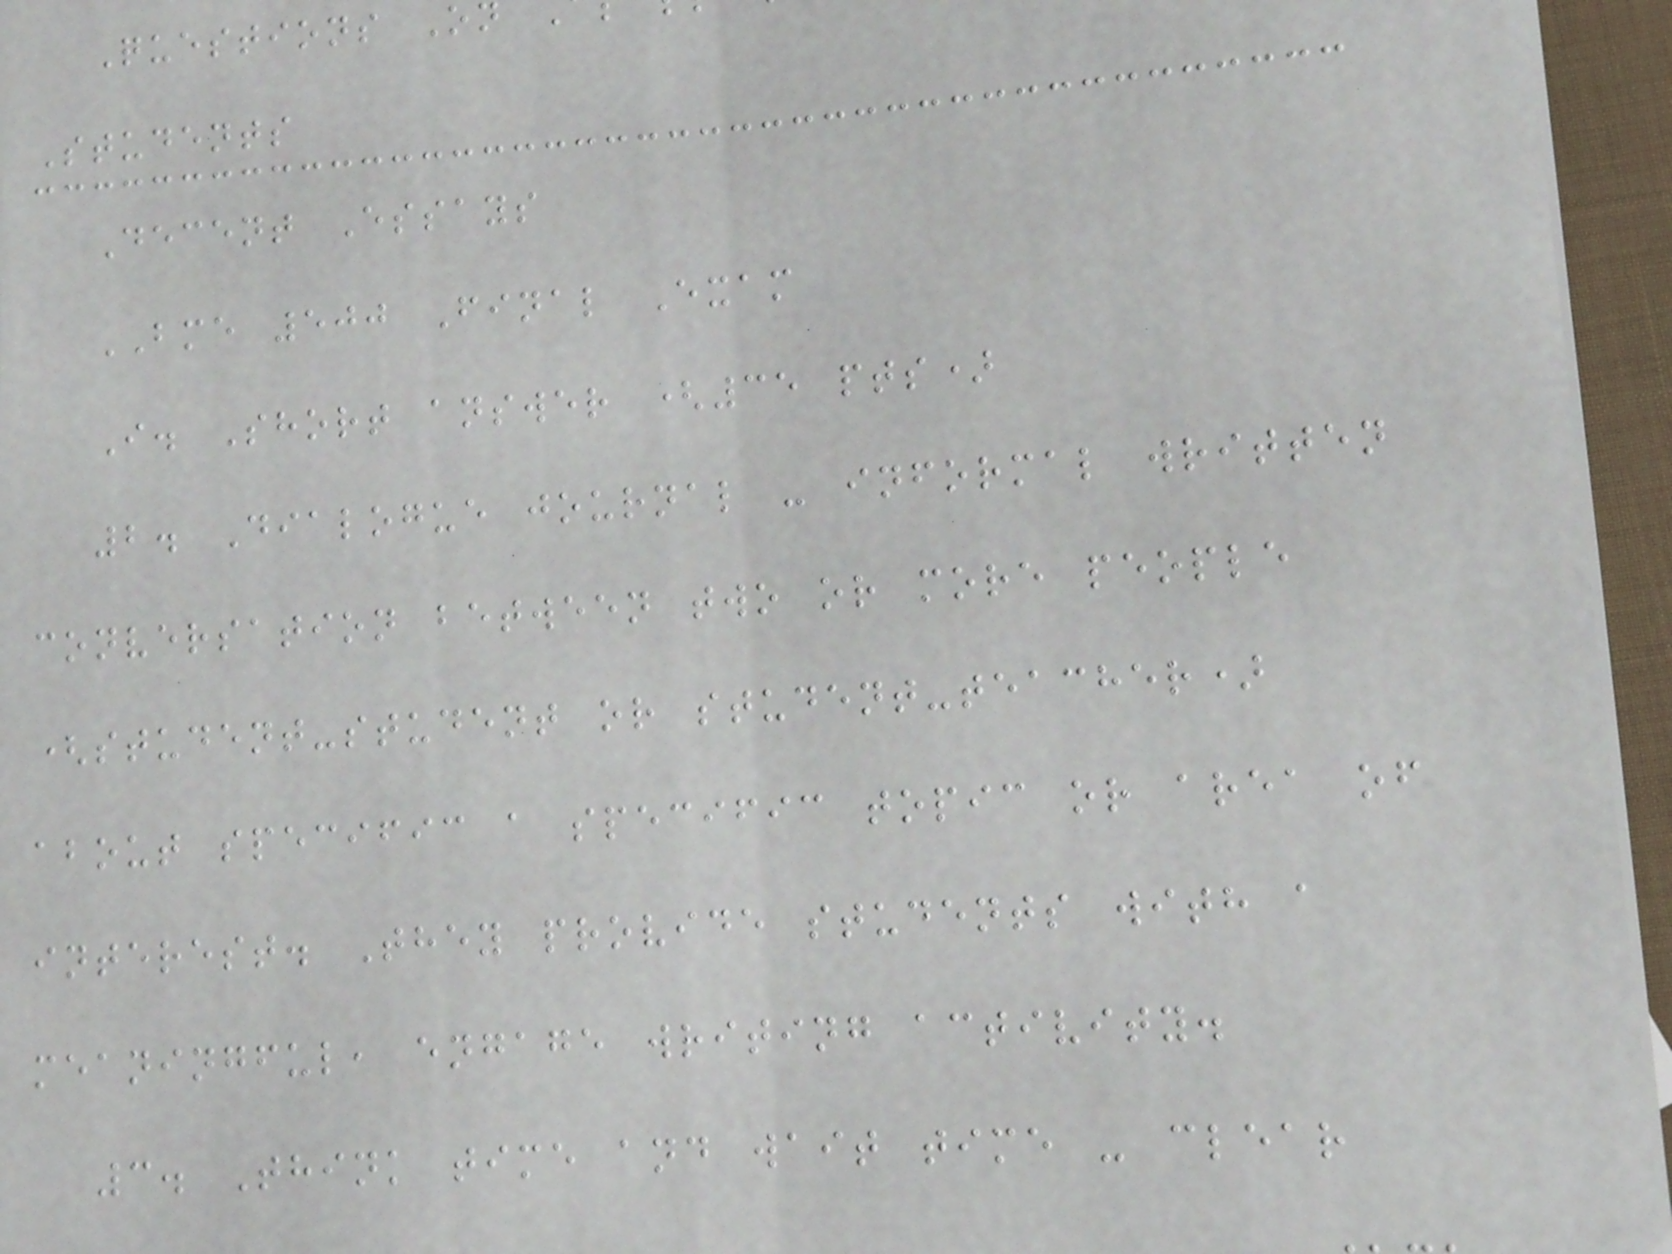Questions On
Students
Decent Essays
BME 500 Final Exam
I. Short answer (35 pts)
2. Dialogue journal - informal written
conversation between two or more people
(student-student or student-teacher)
about specific a specific topic or area of
interest. They provide students with a
meaningful, engage writing activity.
3. Think time and wait time - clear
